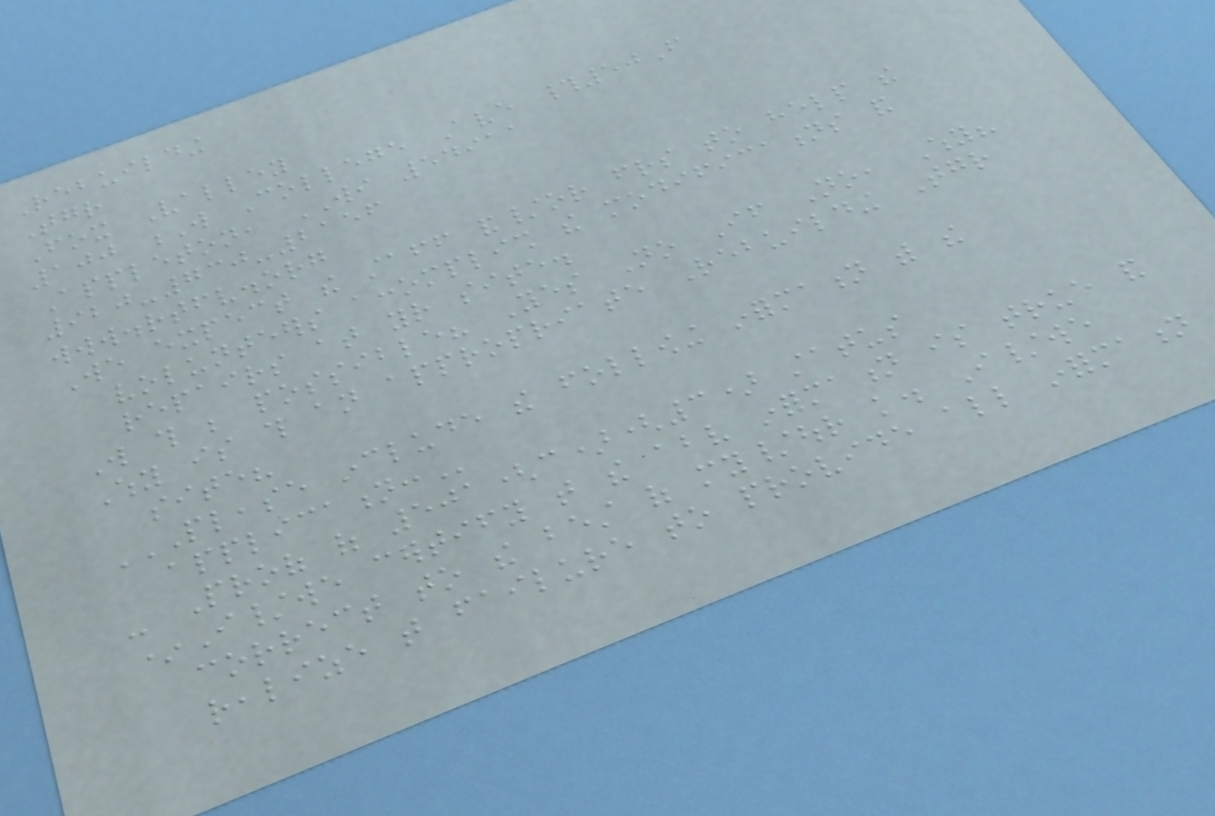Rebuilding
Together
Fox Valley
100 W College Ave #50F
Appleton, WI 54911
920-730-2156
www.rtfv.org
We expect the staff and/or friends to help the
volunteers accomplish the modifications and
repairs at your site.
Will this be possible? Yes No If No, Why?
Why is this an appropriate Rebuilding Together
site?
PLEASE INCLUDE THE FOLLOWING INFORMATION WITH THE
APPLICATION:
- Proof of 501(c)(3) status
*I/we certify that the above information is true and
correct to the best of my/our knowledge. I/we
realize that failure to provide all information
